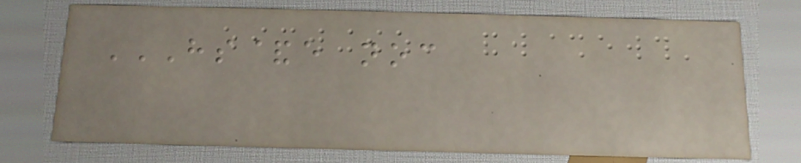HS&E NOC
